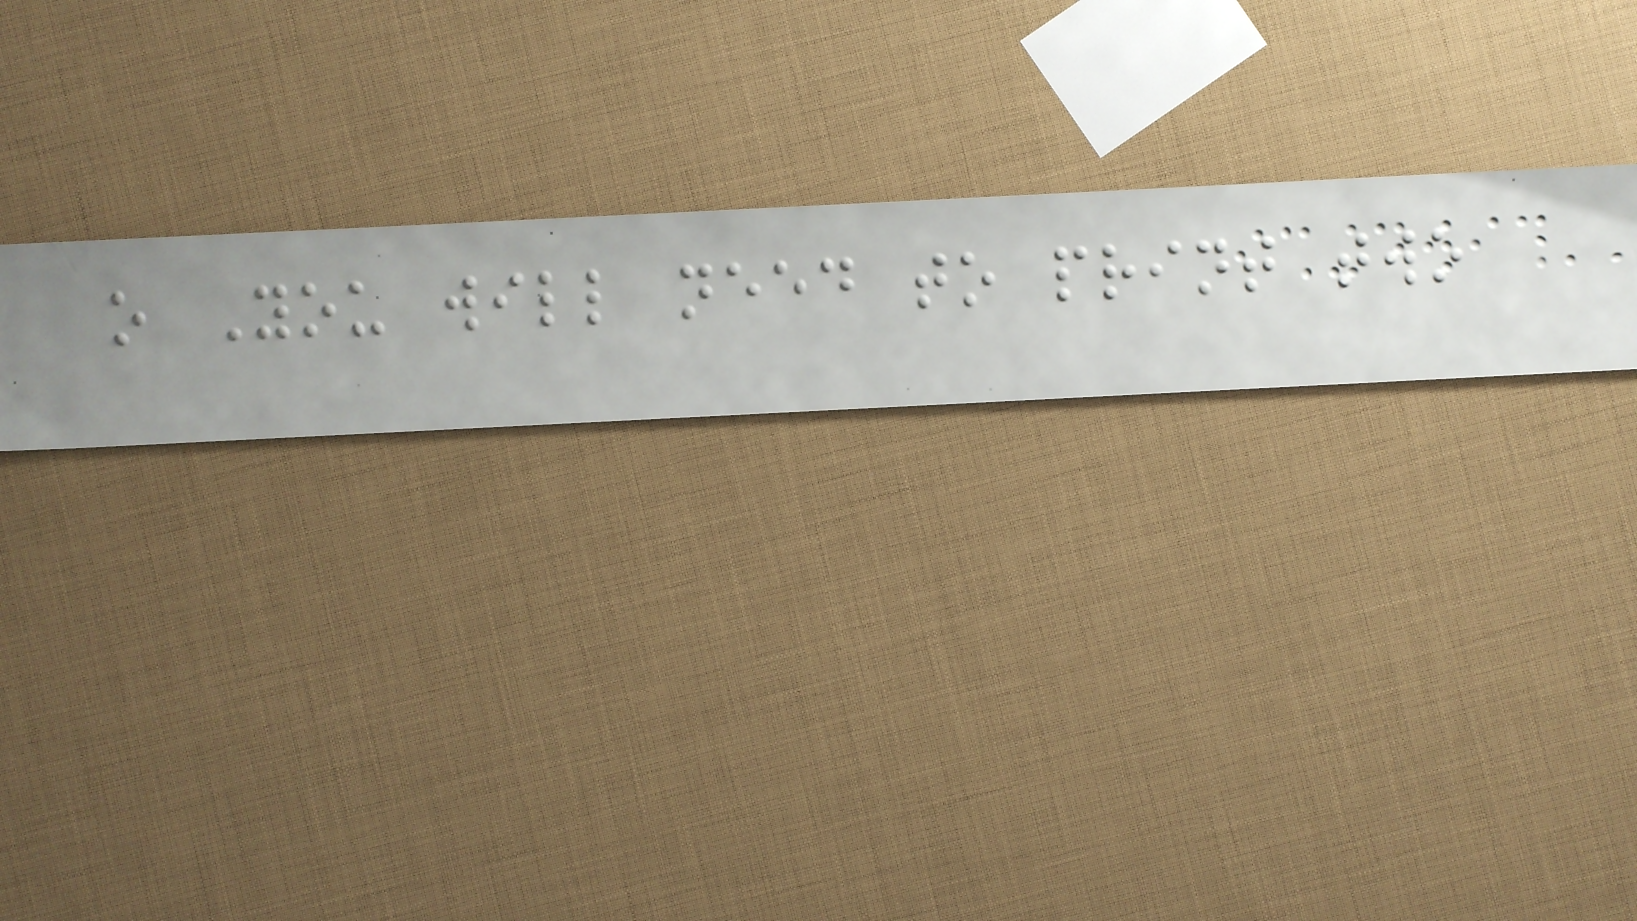o You will need to print two
